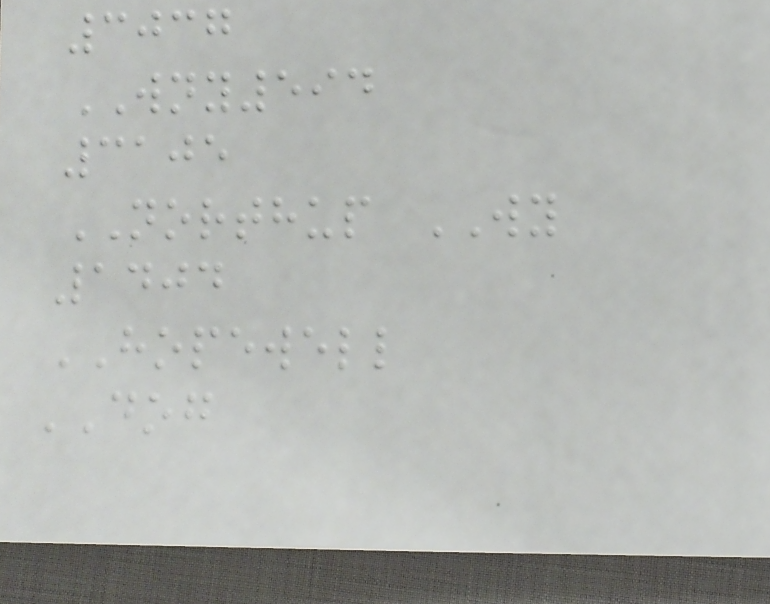3037
WNY594
3105
NORTHUP WY
1404
HOPEWELL
DOG
